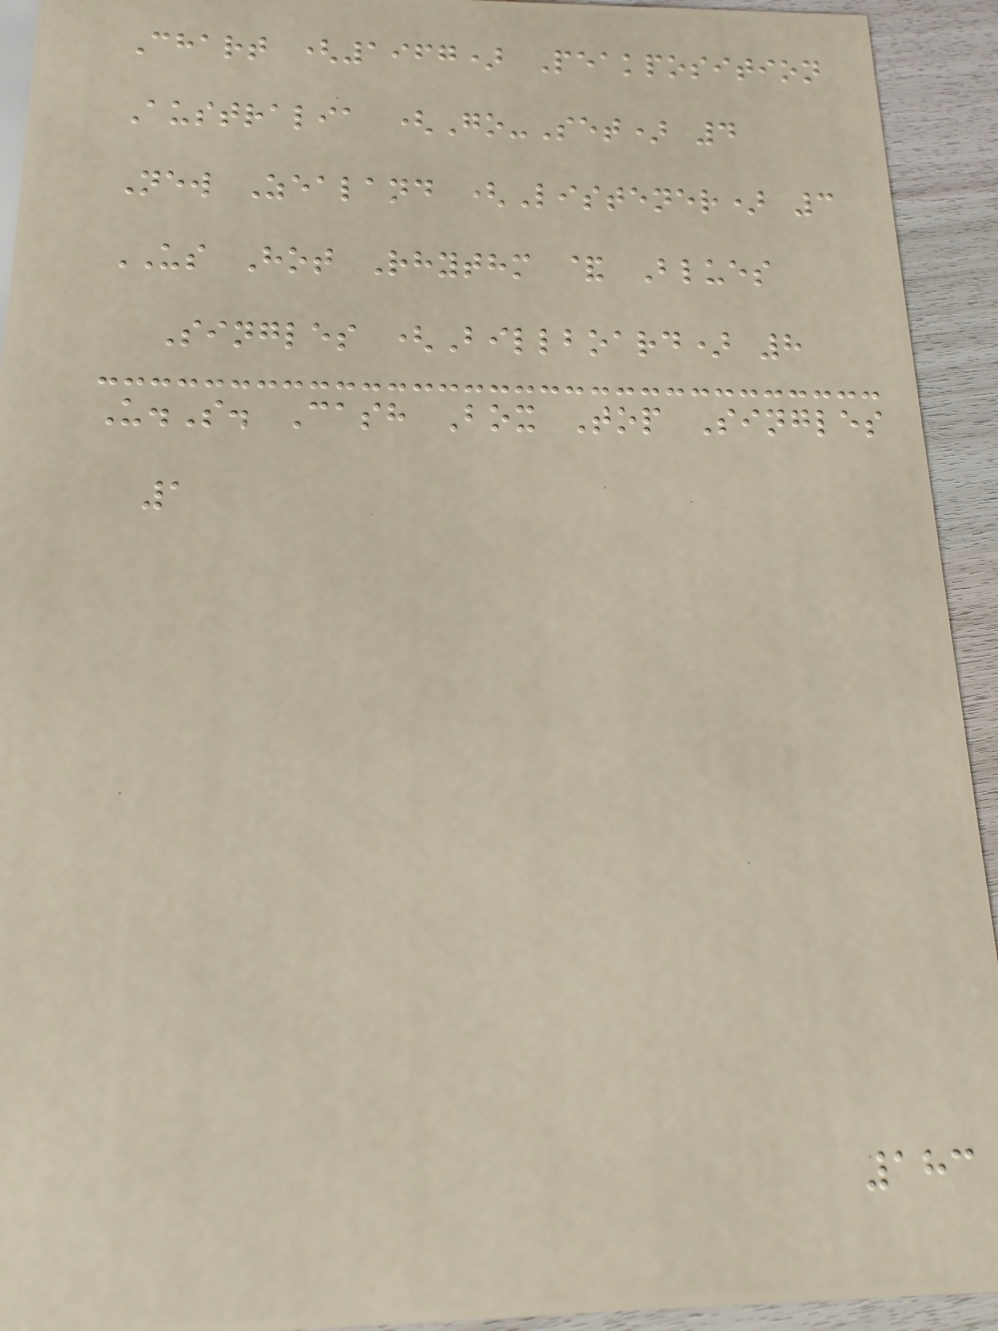Chart (1967) Peakposition
Australia (Go-Set) 4
New Zealand (Listener) 3
US Hot Rhythm & Blues
Singles (Billboard) 8
U.S. Cash Box Top Singles
1
183
